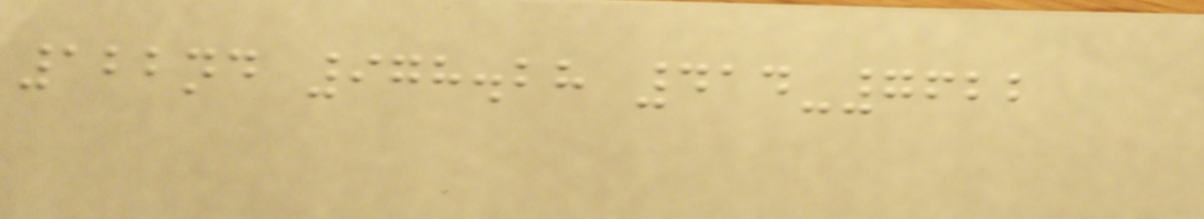122nd 978.28 414-7622
